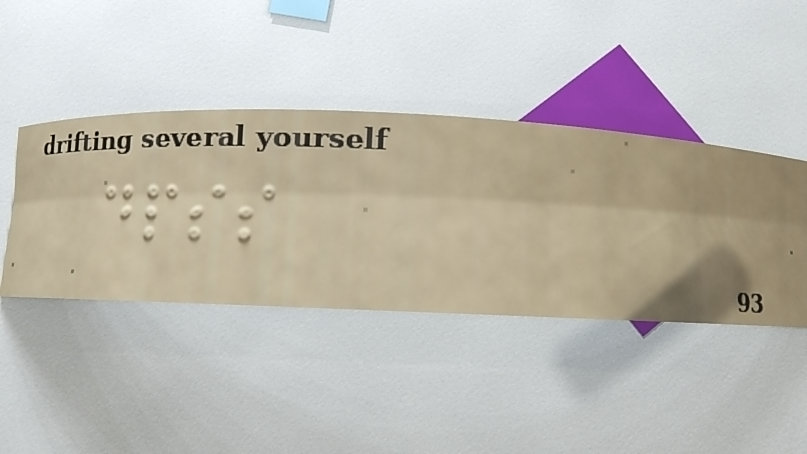dpss
